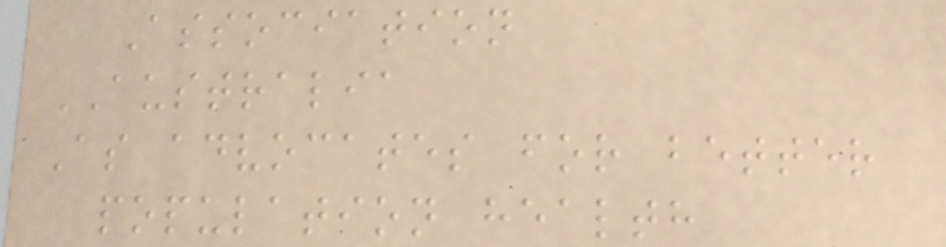Association
AUSTRALIA
As advocates for better
population health
